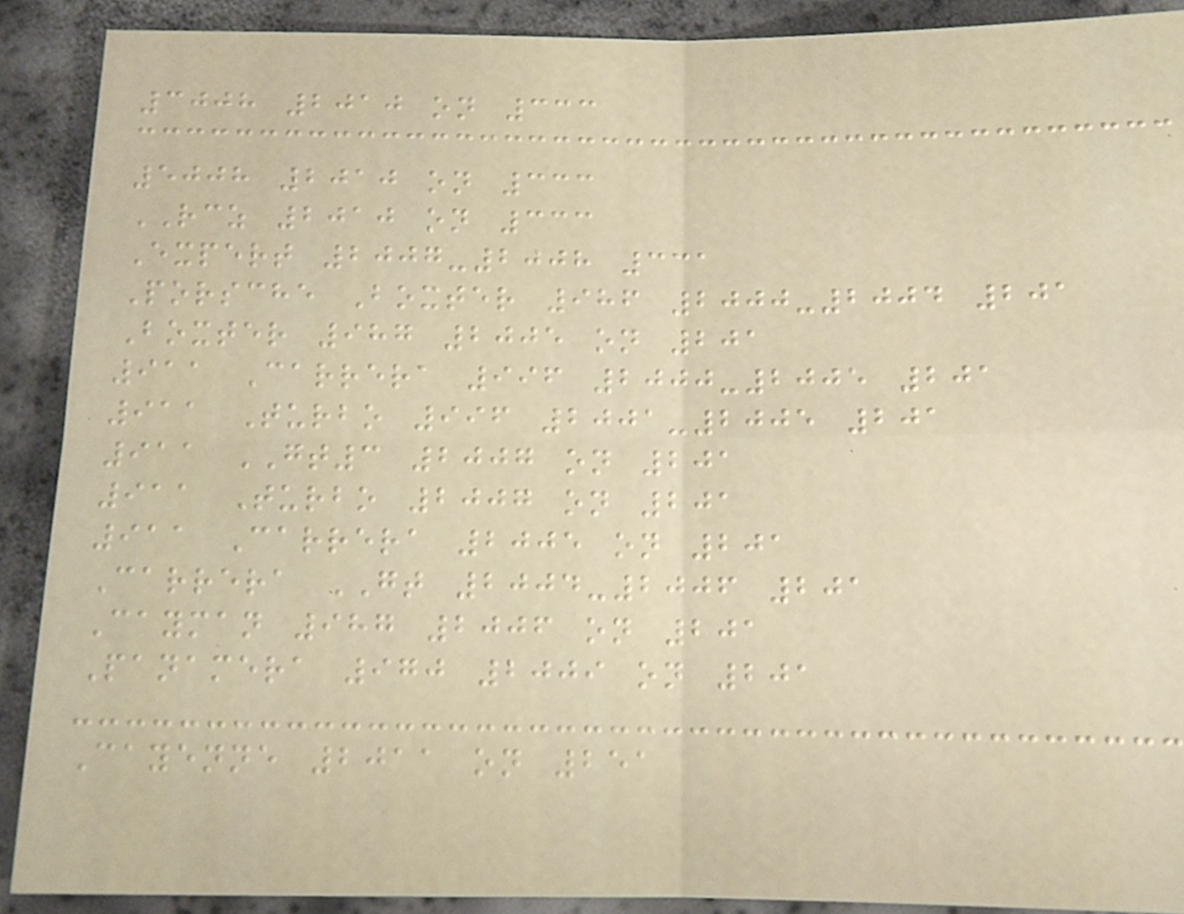3008 2010 on 333
5008 2010 on 333
RCZ 2010 on 333
Expert 2007-2008 331
Porsche Boxter 986 2000-2004 201
Boxter 987 2005 on 201
911 Carrera 996 2000-2005 201
911 Turbo 996 2001-2005 201
911 GT3 2007 on 201
911 Turbo 2007 on 201
911 Carrera 2005 on 201
Carrera GT 2004-2006 201
Cayman 987 2006 on 201
Panamera 970 2009 on 201
Cayenne 2011 on 251
